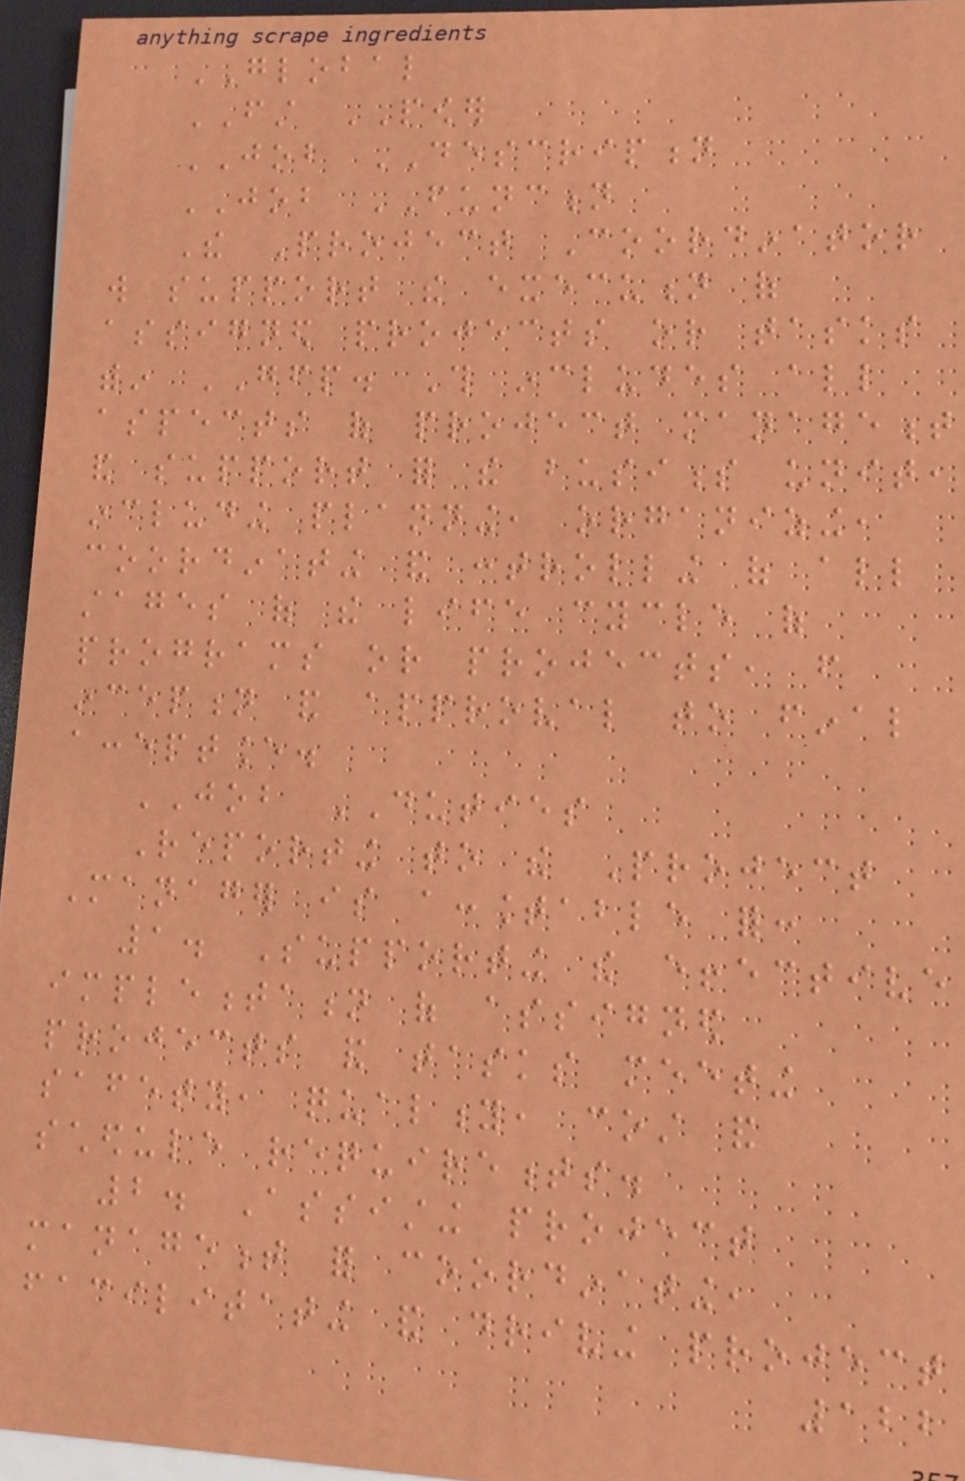GLOBAL
FIRST POWER
JOB DESCRIPTION
JOB FUNCTION
The Project Coordinator
will support the execution of
assigned projects or tasks
within GFP. This includes all
aspects of project management
and support for the business unit,
including planning, organizing,
coordinating and controlling of all
stages of the life cycle of
programs or projects, from
inception and approval to final
acceptance.
JOB DUTIES
Reporting to the Project
Manager is accountable for:
1. Supporting the effective
implementation of assigned
projects and tasks meeting
safety, quality, cost and
schedule requirements.
2. Assisting project
management for coordinating,
facilitating and driving project
122
